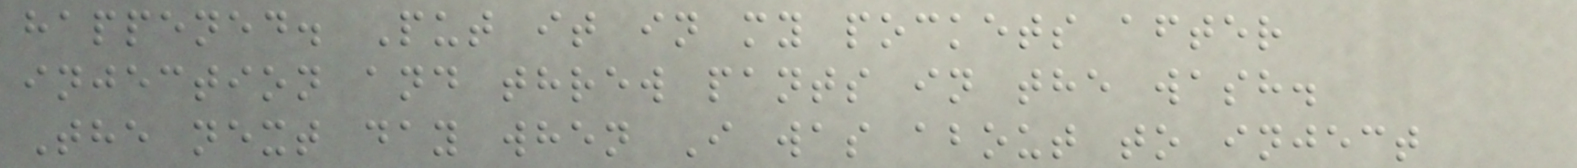happened. Put it in my pockets after
injection and threw pants in the wash.
The next day when I was about to inject
